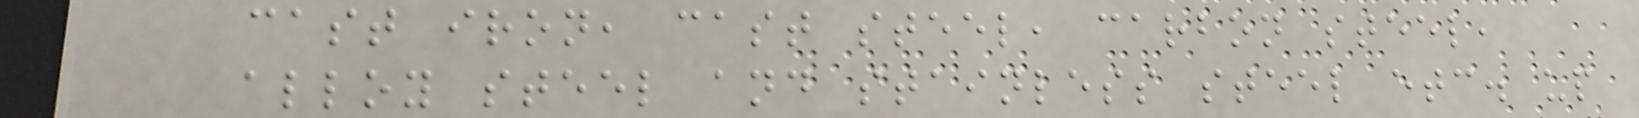cast iron, cast steel, carbon steel,
alloy steel and stainless steel etc. up
